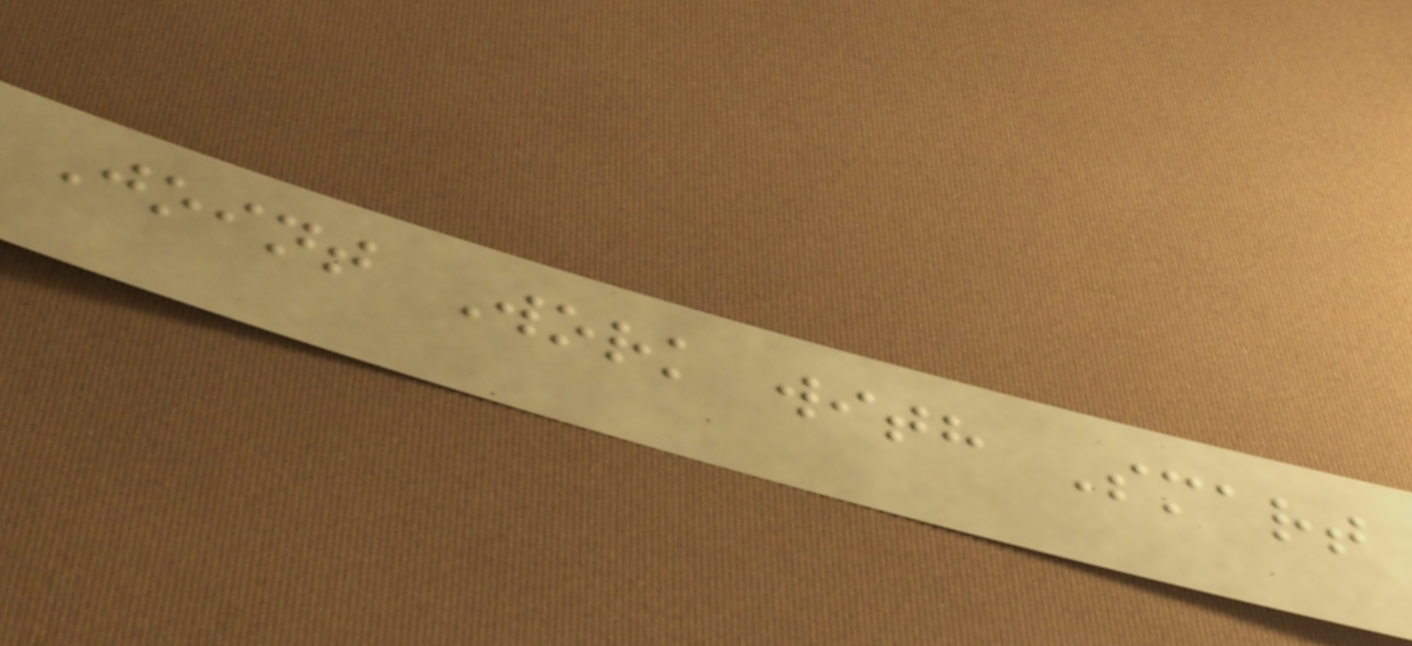Joint Work with Smart
